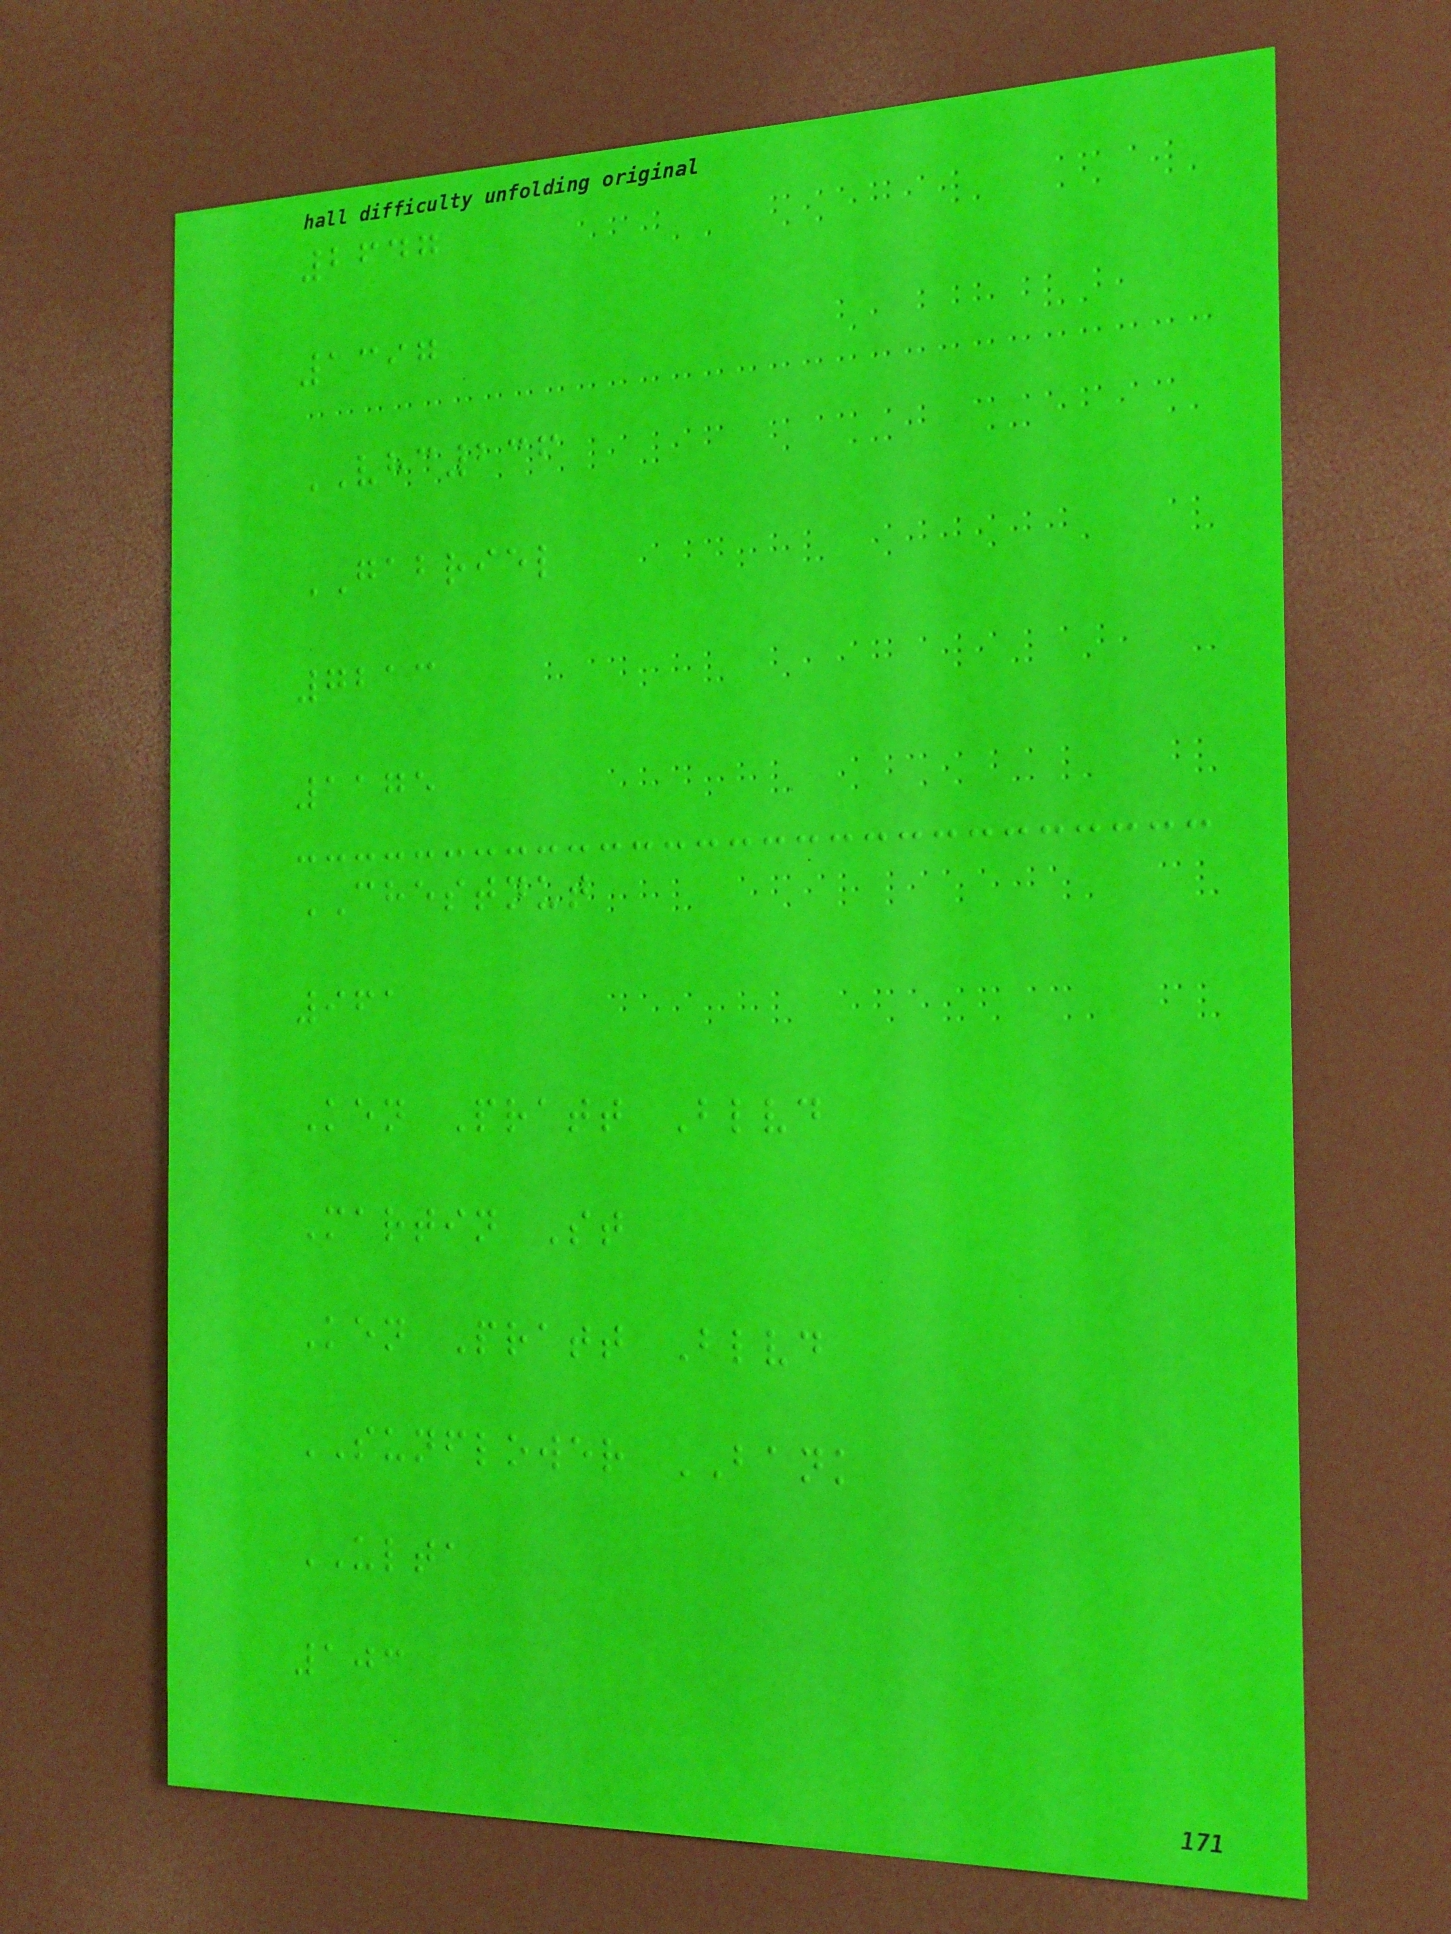2647
1397
VHC236
GABRIEL
7213
1175
CHESTNUT
961
Ken Pratt Blvd
Martin St
Ken Pratt Blvd
SUNFLOWER BANK
ULTA
103
